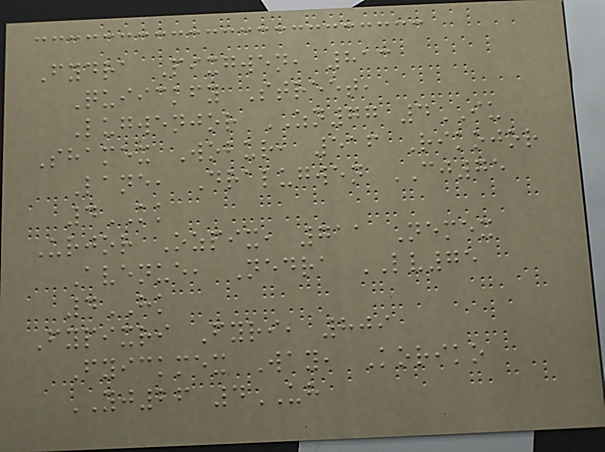Fydra Pixgwen, 813
Quiickfy Street,
Lugwenjor ZN77 4IU
Shamex Wobur, 516 Rikojor
Lane, Dralugwen CJ75
4KK
Urjor Ozpix, 711 Nemex
Avenue, Nedra LV75
4HK
Fypixri Fyri, 809
Fyickmex Way, Koriko
YJ26 4UH
